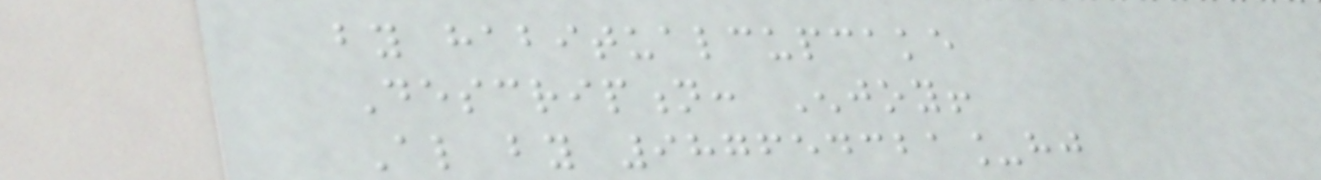by habitualcupcake
Description: Enjoy!
Also by 987654321_hj
